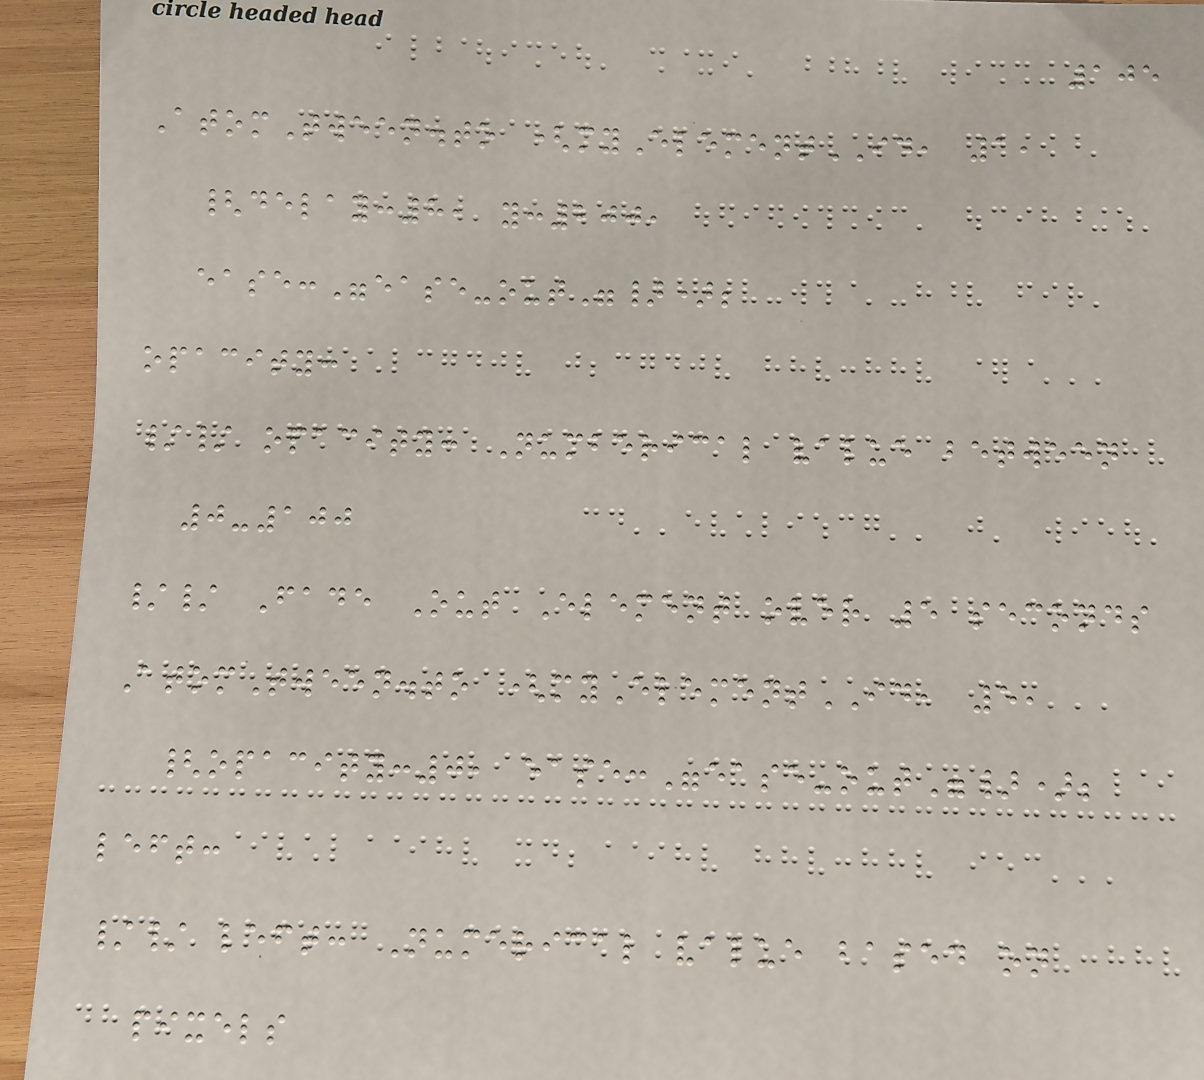105
AtomTween.to (myElementID, 1,
{delay:8, y:200,
ease:"ease-out"});
opacity:
// opacity: Numberical value between
0-100
// Fade Out Element over 5 seconds
AtomTween.to (myElementID, 5,
{opacity:0, ease:"ease-out"});
left:
// left: Numerical value based on
pixels
